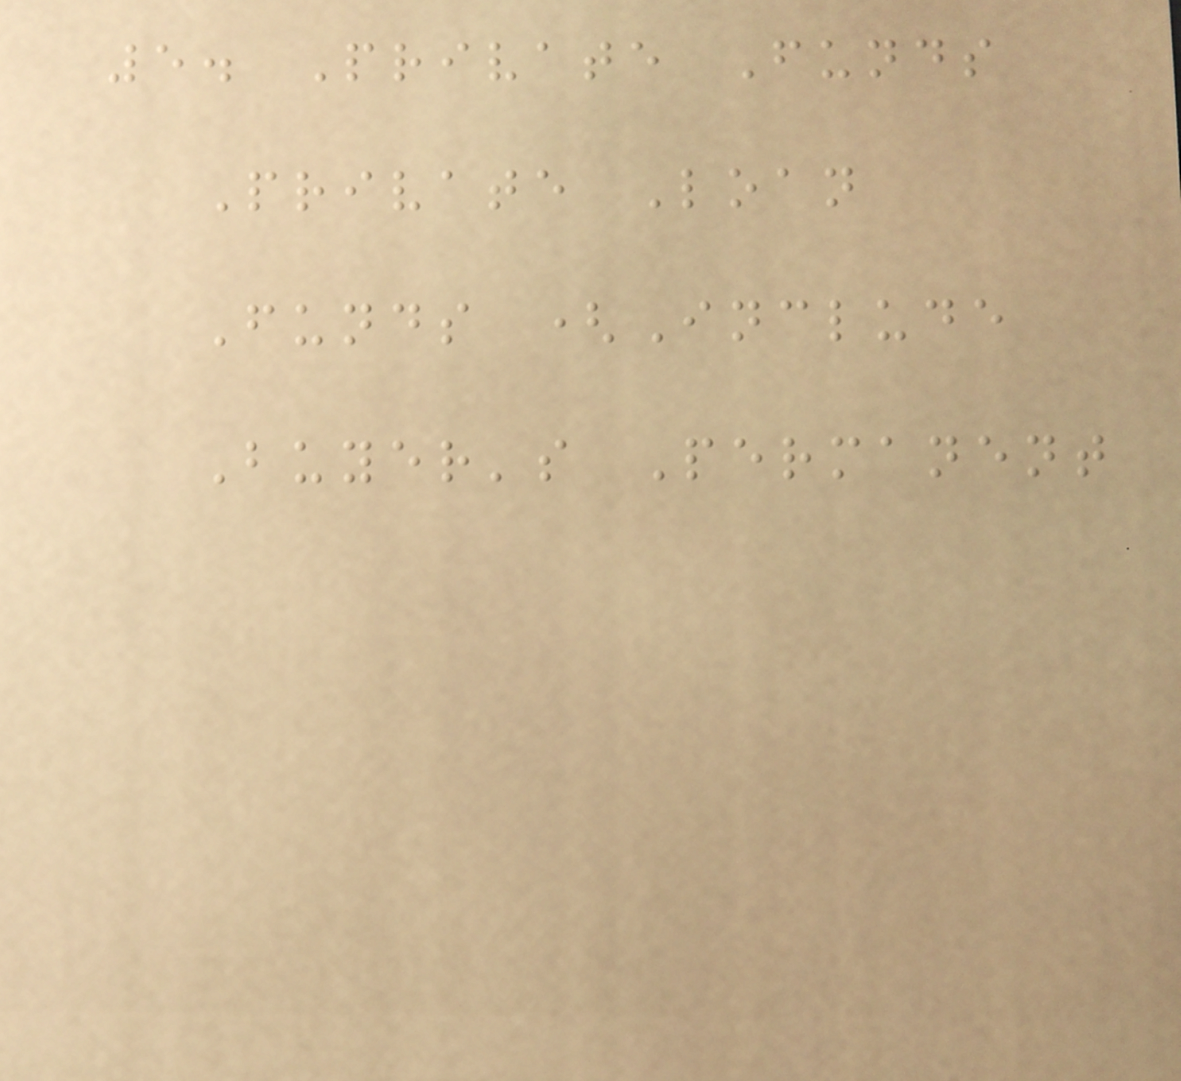5. Private Funds
Private Loan
Funds (Include
Buyer's Permanent
